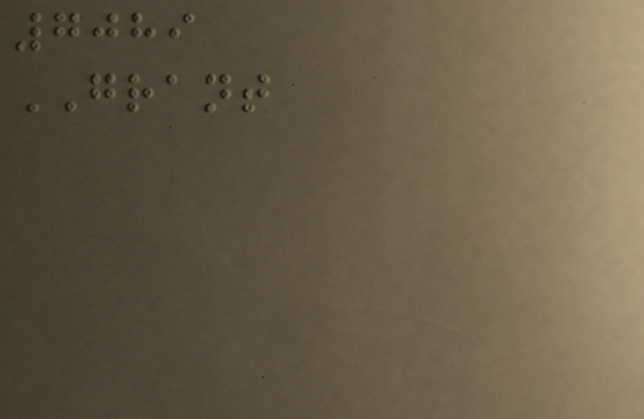7089
GRANT
